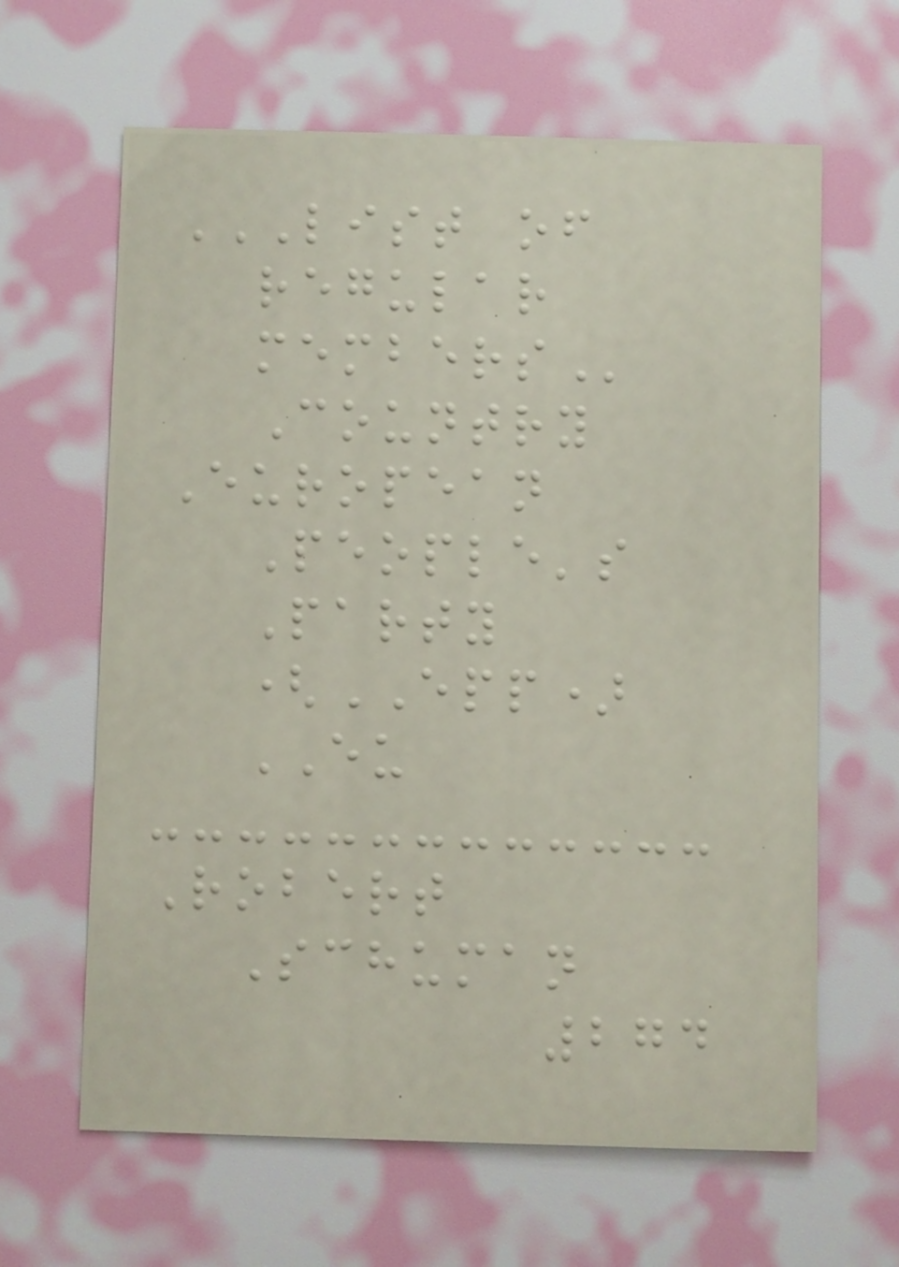LIST OF
REGULAR
MEMBERS
Country
European
People's
Party
(EPP)
EU
Robert
Schuman
274
